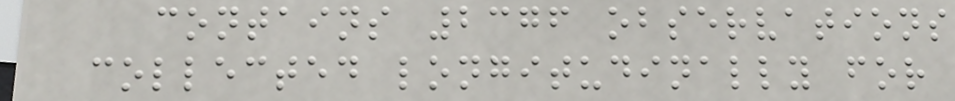contains 2376 observations
collected longitudinally for
